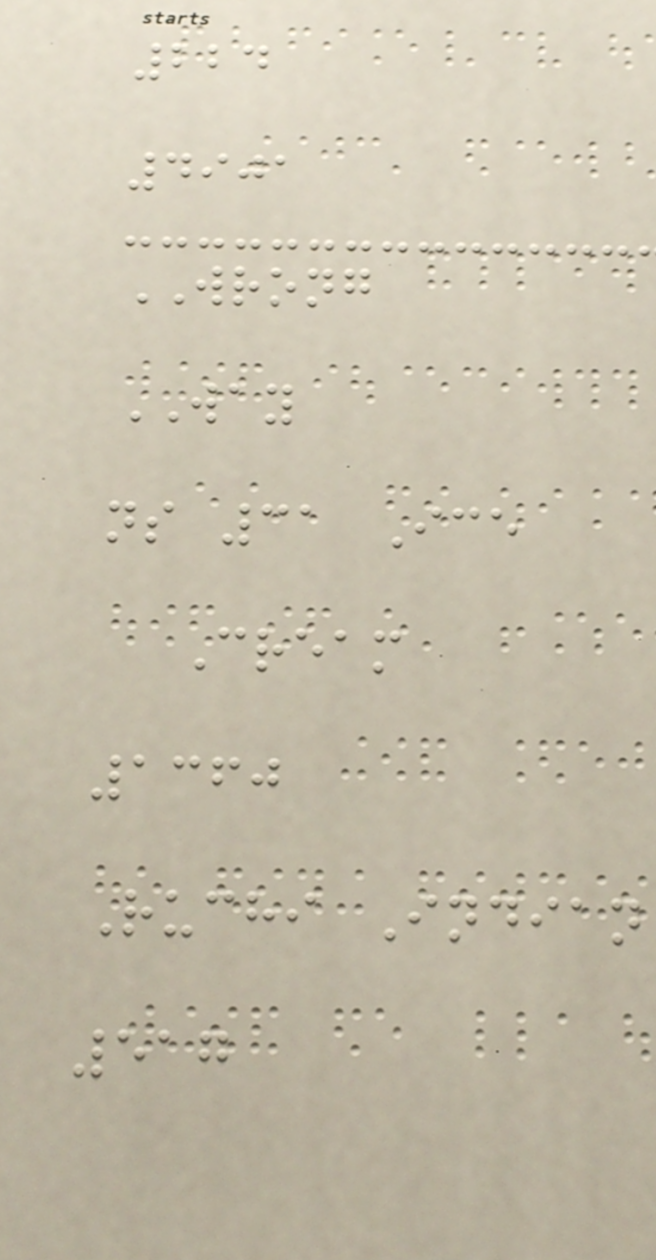224
4901
WRONG
WAY
ns 31 Ice
Cream
1360
Ruchi Indian
517
